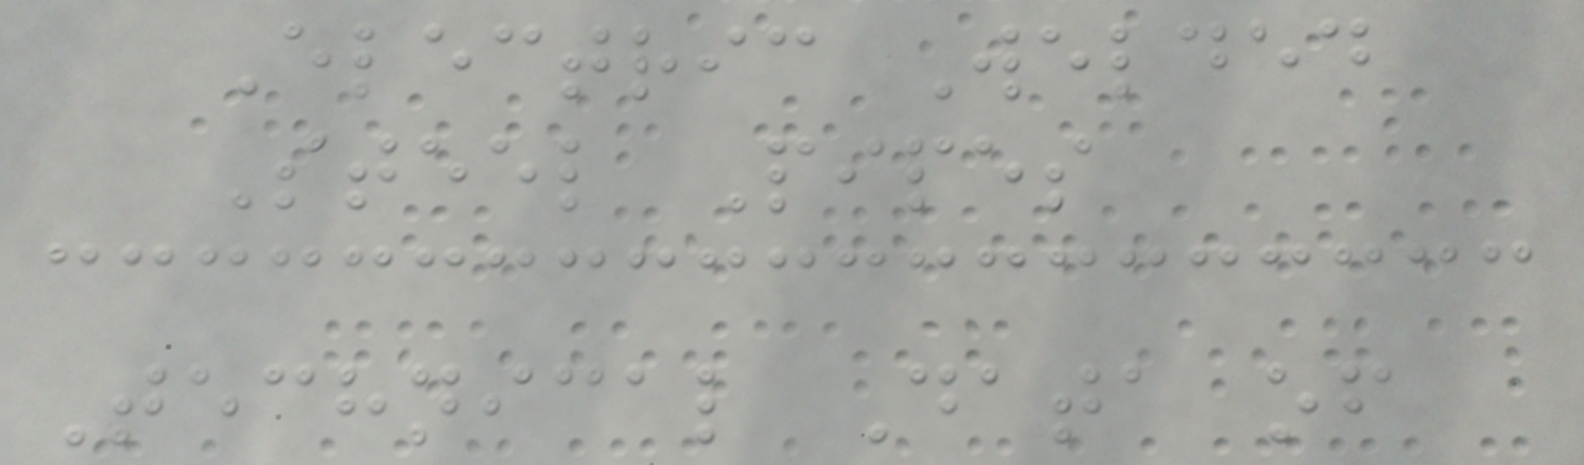Electric Welded
Steel Pipes
Technical Data of
